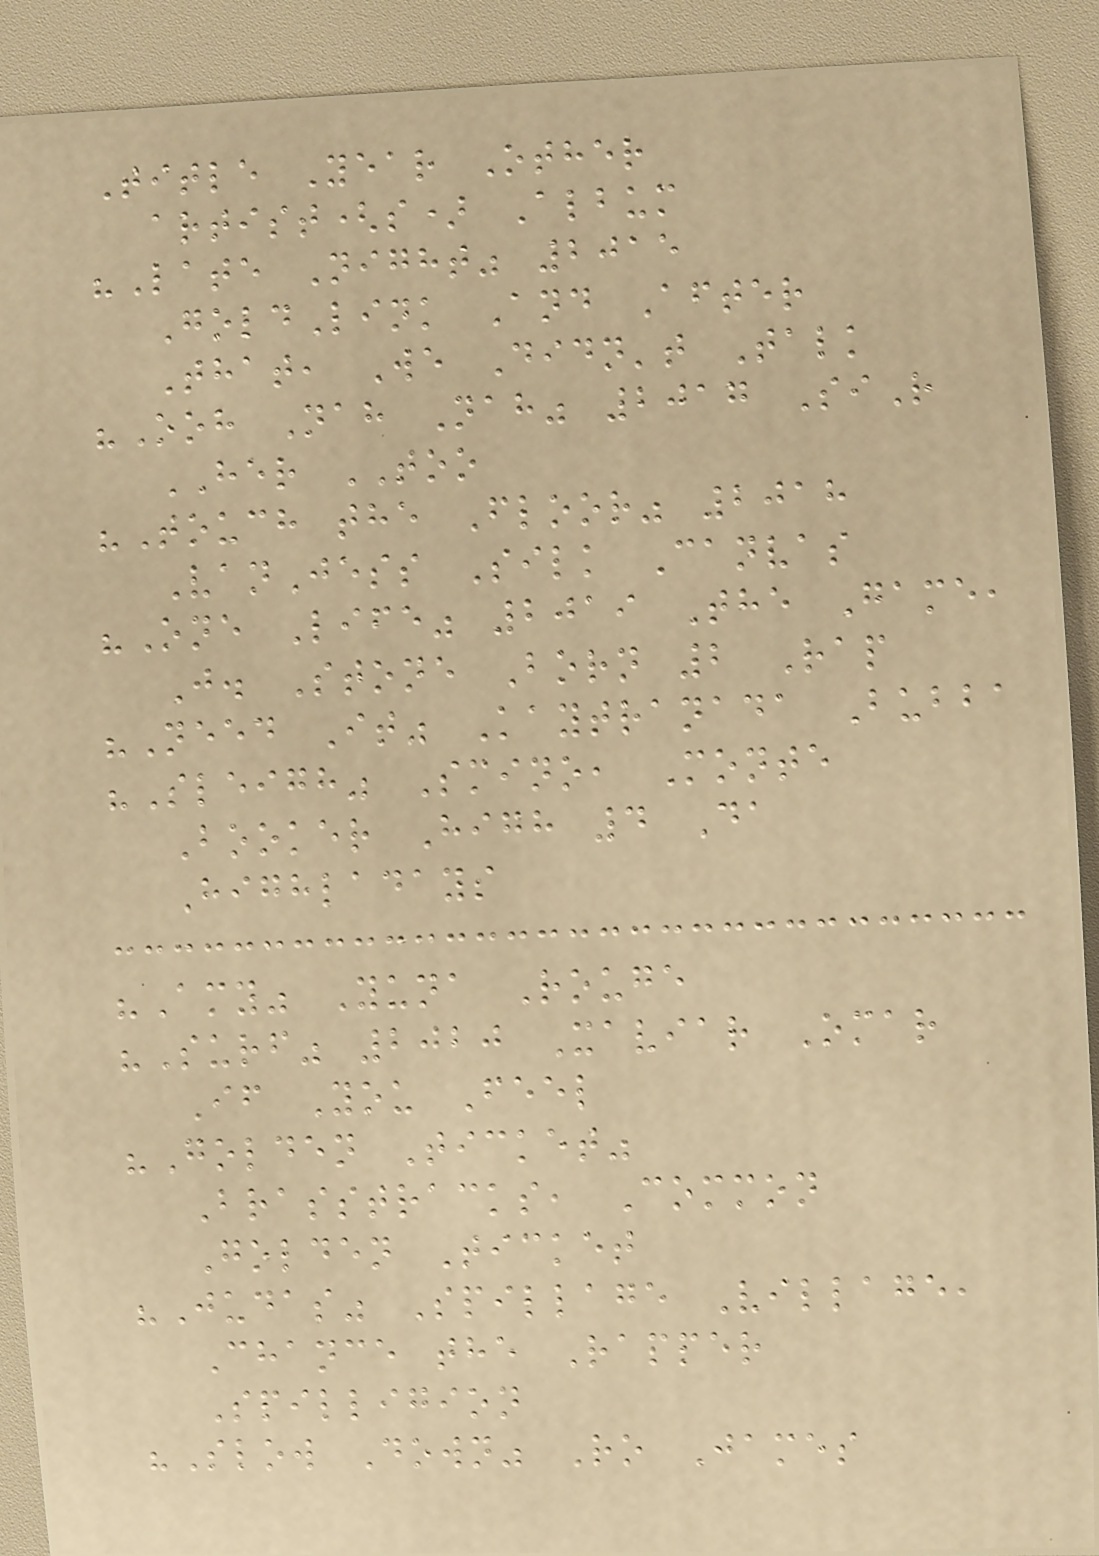Title Year Other
artist(s) Album
"Late Night" 2015
GoldLink And After
That, We Didn't Talk
"Ooh Nah Nah" 2017 SiR
HER TOO
"Touch the Floor" 2018
VanJess Silk Canvas
"One Life" 2019 The Game,
J. Stone Born 2 Rap
"Need It" Kaytranada Bubba
"Sleigh" Smino, Monte
Booker High 4 Da
Highladays
"Amy" Yuna Rouge
"Surf" 2020 Xaviar Omar
If You Feel
"Golden Ticket"
Brasstracks, Common
Golden Ticket
"Judas" Spillage Village,
Chance the Rapper
Spilligion
"Slow Down" Ro James
